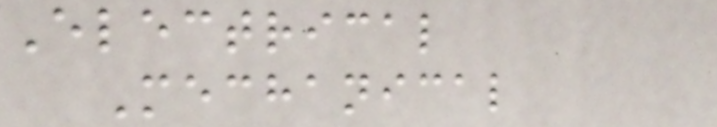Electrical
Mechanical
